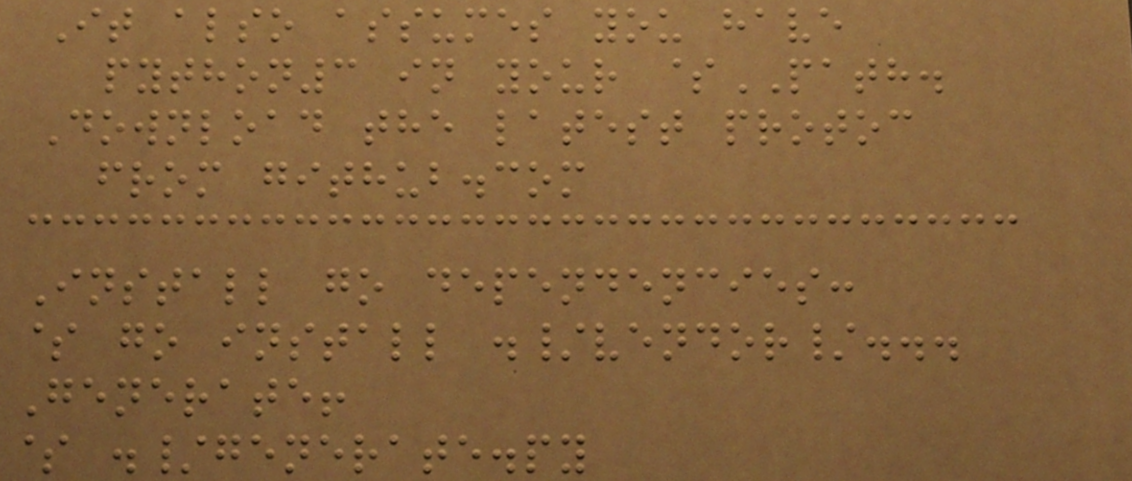It also assumes you have
python3 in your $PATH.
Download the latest protoc
from github.com
Install go dependencies:
$ go install ./vendor/...
Generate!
$ ./generate.py
